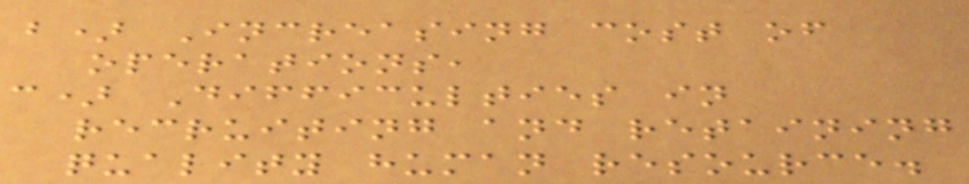b) Increasing cost of
operations,
c) Difficulties in
recruiting and retaining
quality human resource.
